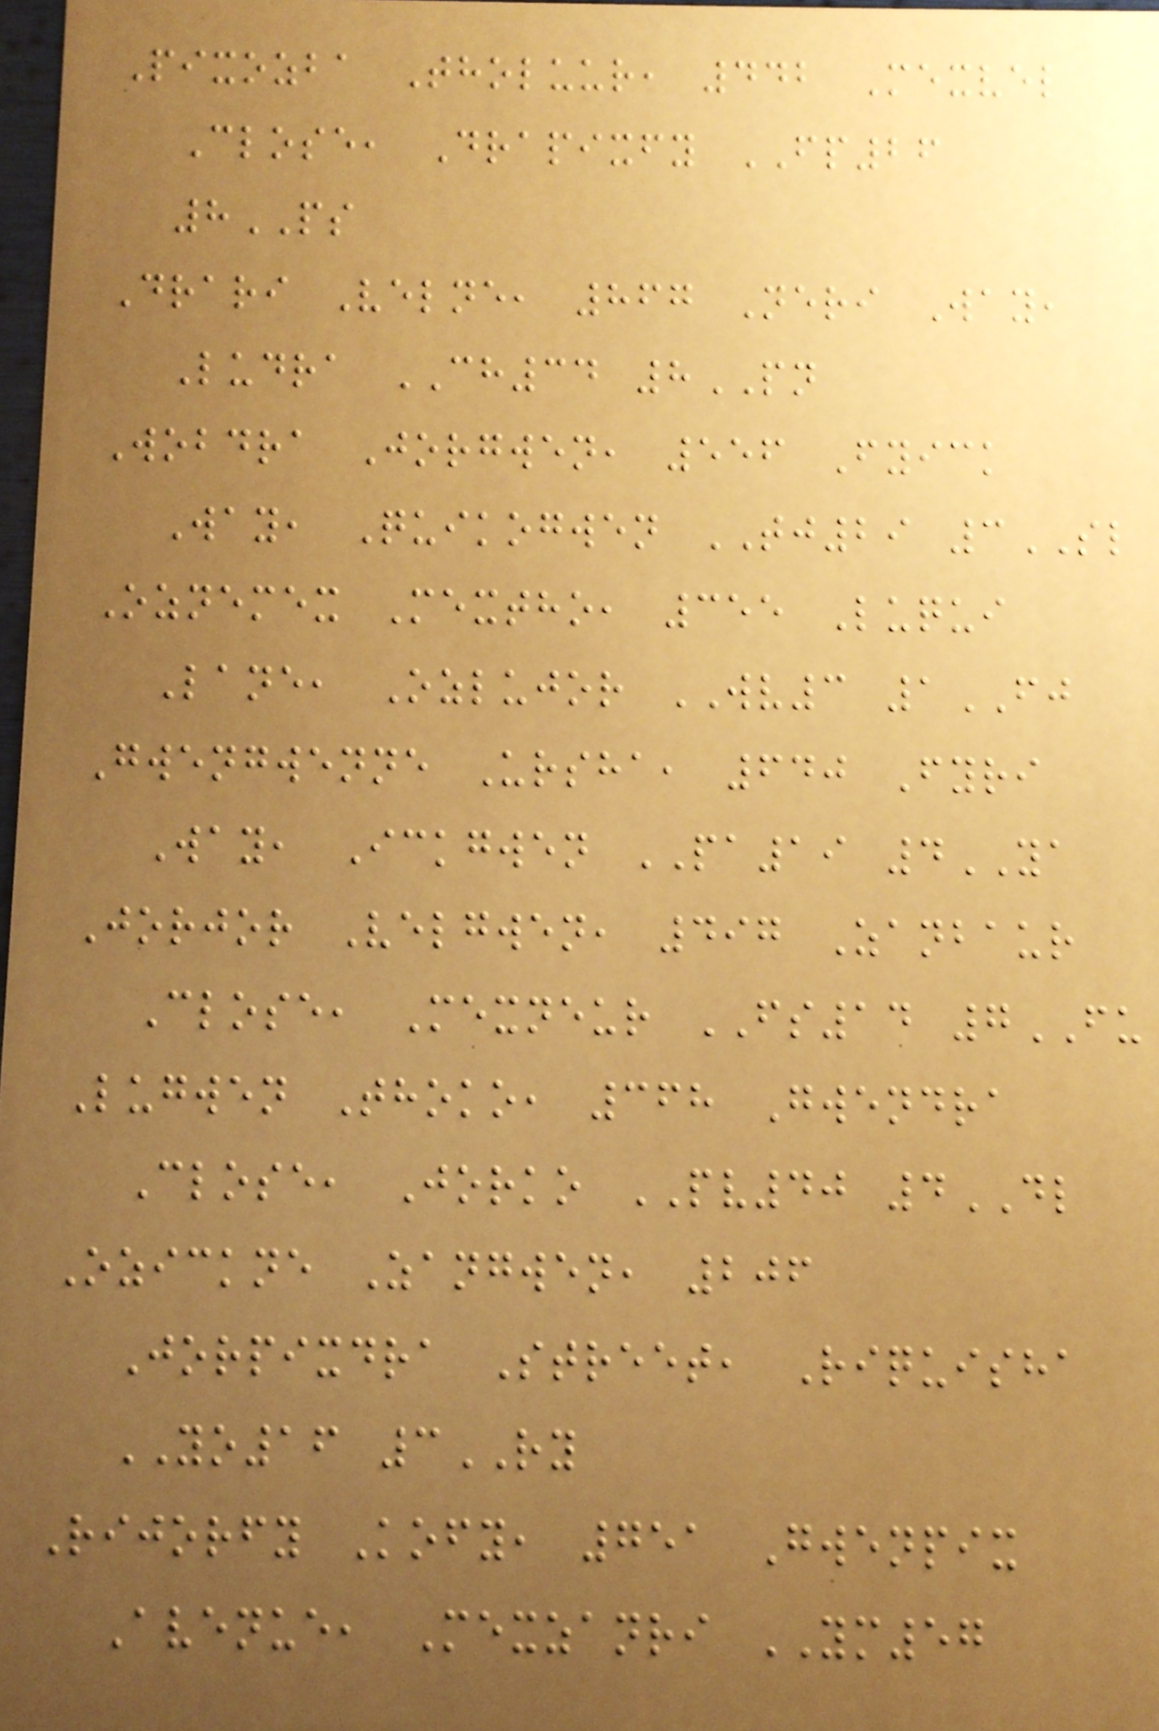Pixozba Tholuur, 442 Mexvel
Close, Drapixfy FP26
8PS
Drari Velne, 867 Neri Way,
Ludra CH34 8PN
Wobdra Jorgwen, 556 Fyick
Way, Quikogwen TJ29 3SL
Oznemex Mextho, 355 Luqui
Lane, Ozlujor WV3 1FJ
Gwengwenne Ursha, 640 Fyri
Way, Ickgwen PA19 4YA
Jorjor Velgwen, 497 Zanbaur
Close, Mexneur FS14 7FU
Lugwen Thoko, 368 Gwendra
Close, Jorko PV40 4DL
Ozickne Zangwen, 206
Jorpixdra Street, Riquisha
YO16 3RY
Rijorfy Kofy, 751 Gwenpix
Avenue, Mexzanri YM57
